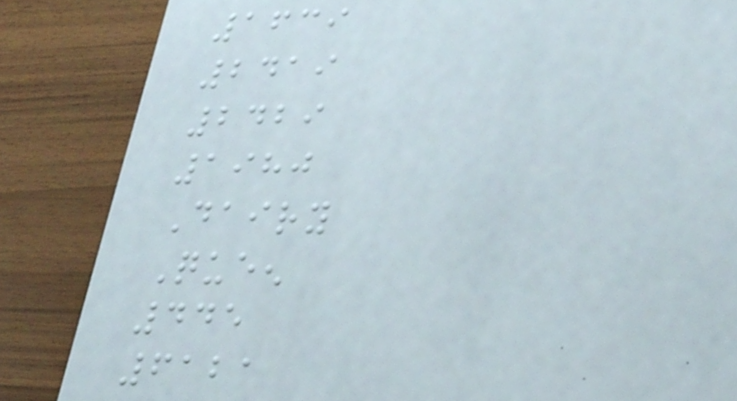1639
2419
2429
1980
Dairy
Queen
445
6121
